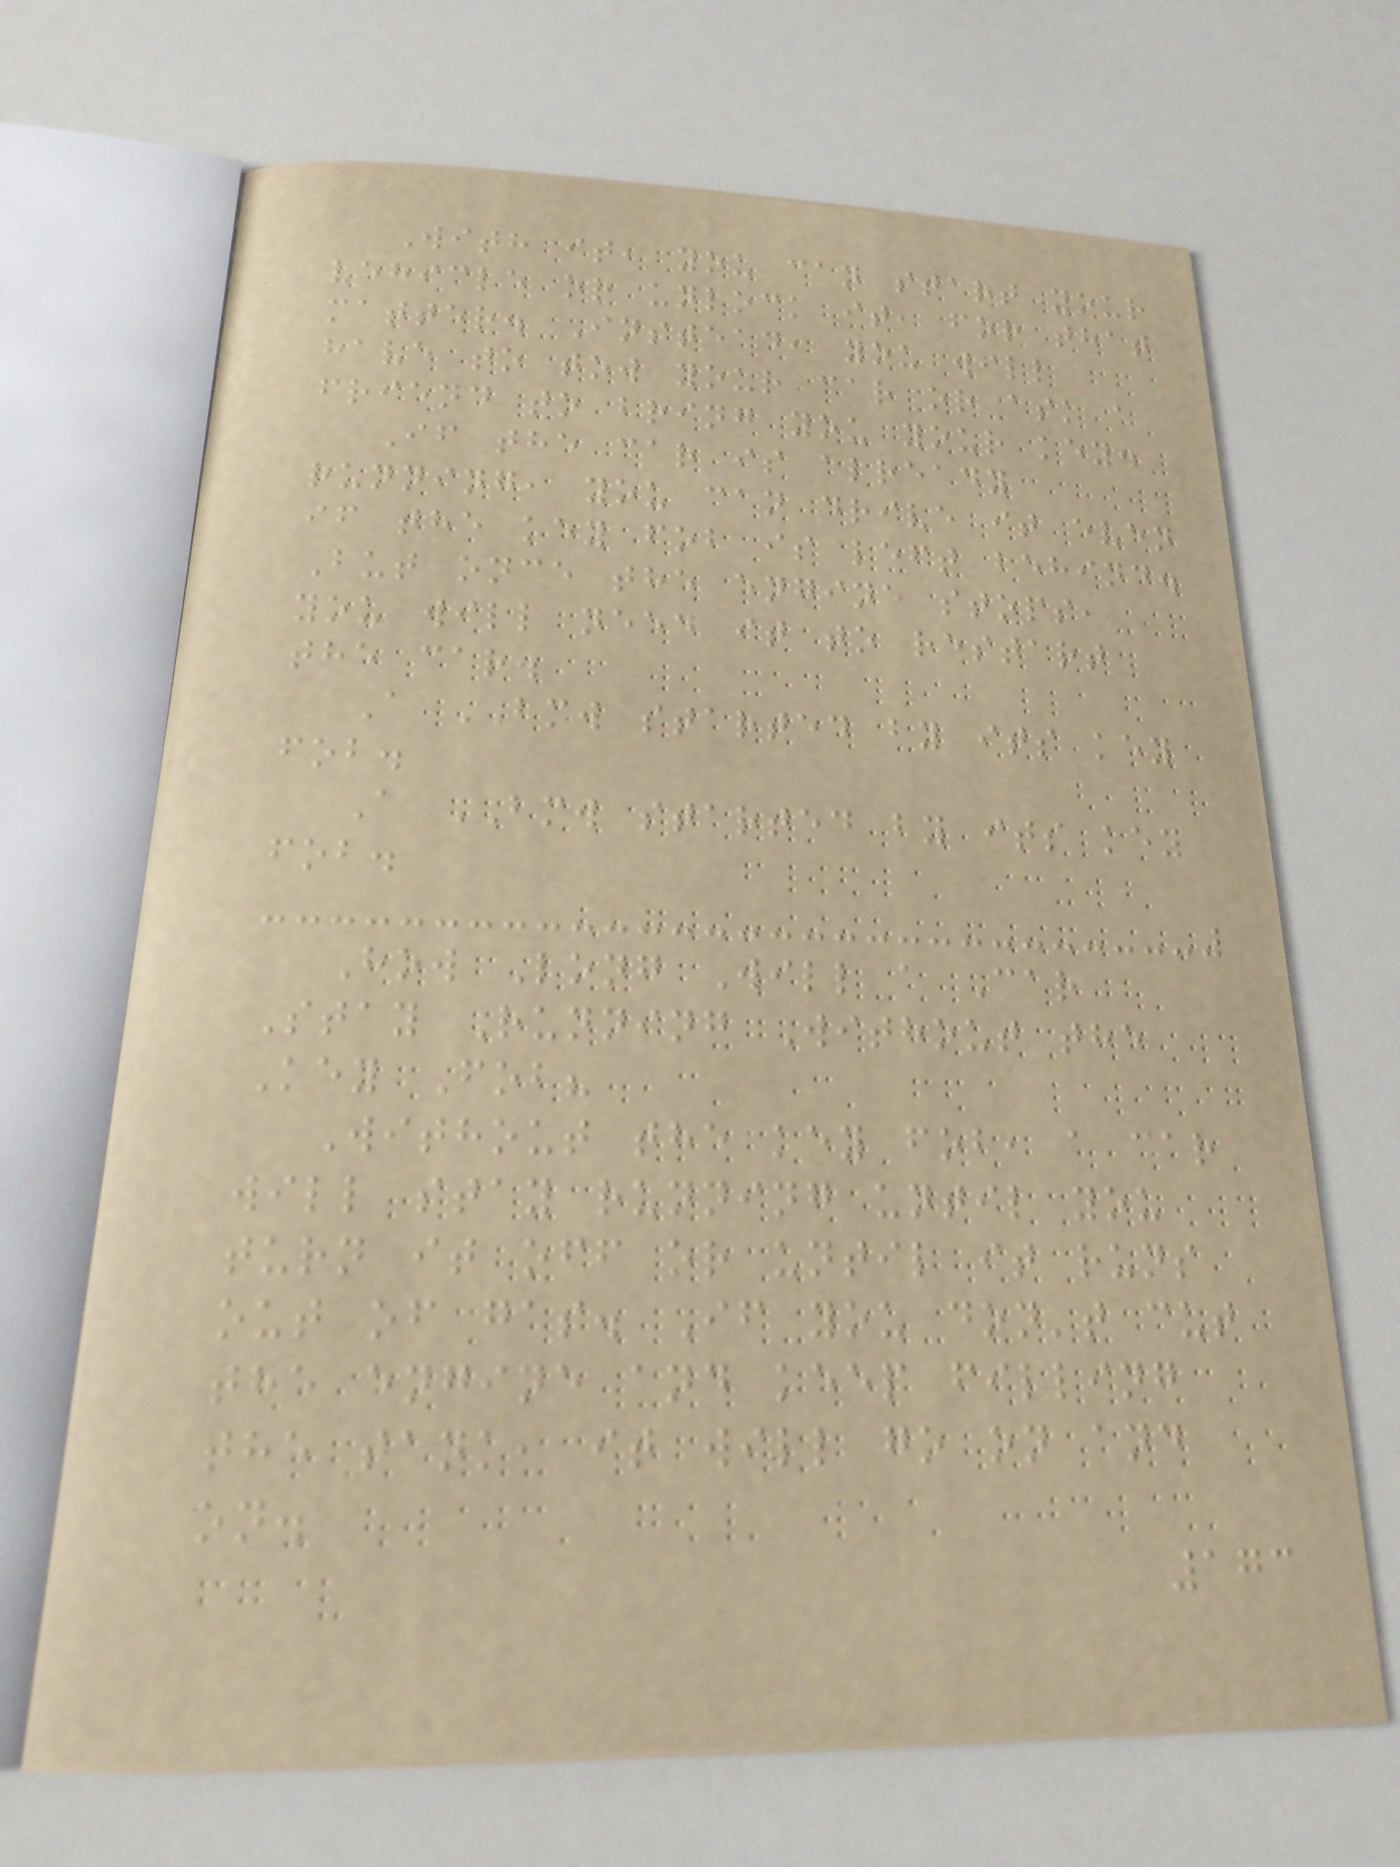With it, you can start your
vehicle or unlock it, for that
matter. Instead, you will
have to tow your car or ask a
friend to bring you your key.
If the car is already
running, you can drive it even
if the key fob is left behind.
But once the engine stops,
you will need it to restart
the car.
A BMW started by its key
fob.
A BMW started by its key
fob.
How Long Will a Car
Stay Running Without the
Key Fob?
Without the key fob, a car
will stay running until you
turn it off or until it runs
out of gas. If you don't cut
the engine and keep filling
the tank, it will go on and
on.
173
